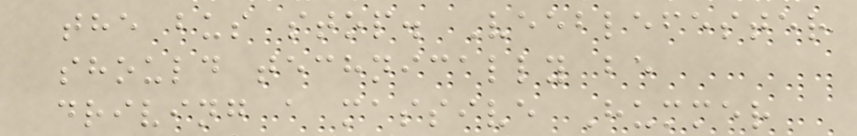the bus stop. Veeblefester
should technically be
driving a massive Hummer
